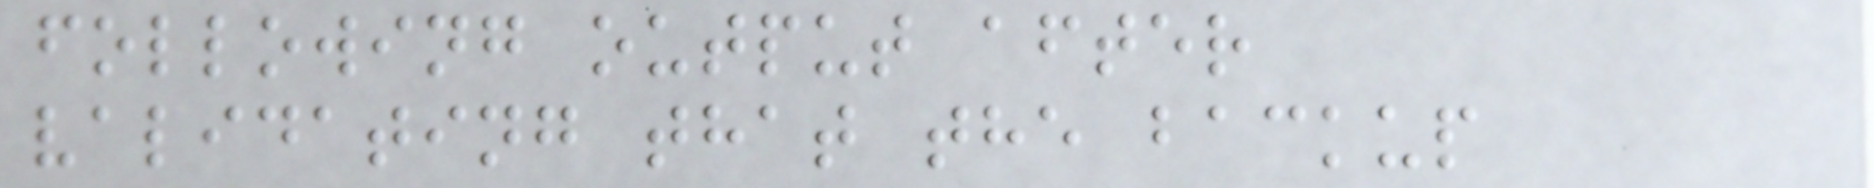following output after
validating that the backup
